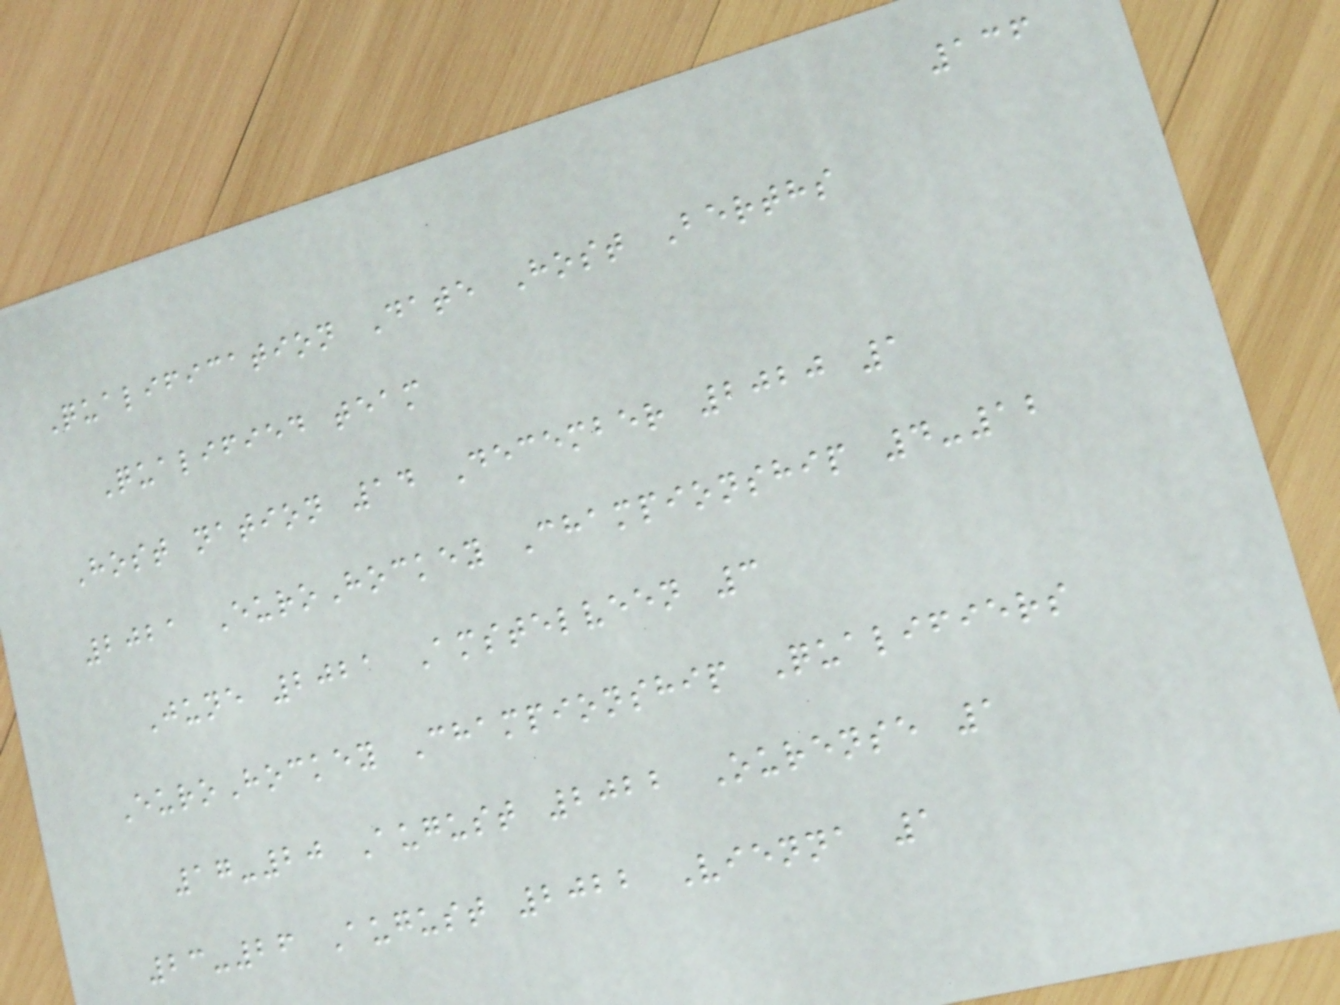136
Qualification Date Host Berths
Qualified team
Host nation 14 December 2020 1
2021 EuroHockey Championship 4-12
June 2021 Amstelveen 3
EuroHockey Championship Qualifiers
17-20 August 2022 Ourense 1
23-26 August 2022 Vienna 1
